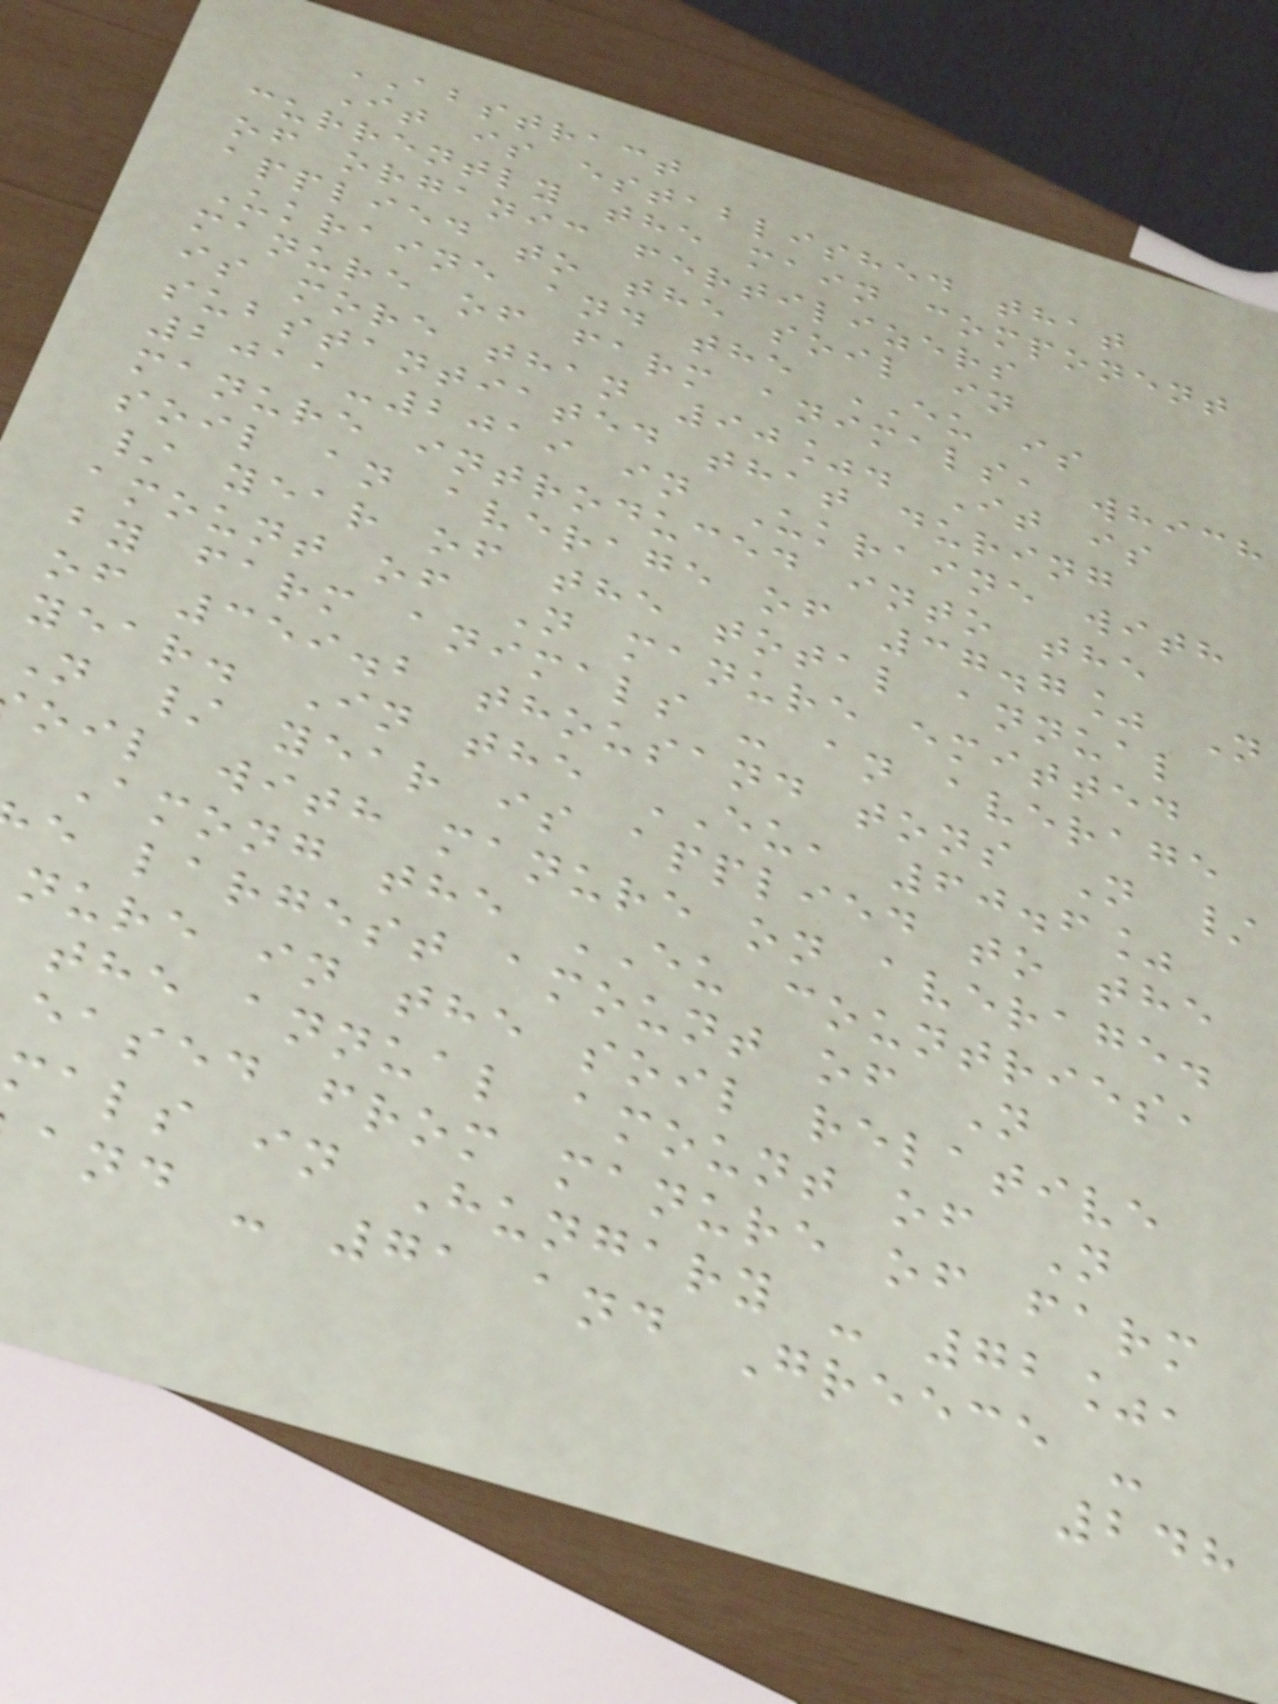ABSTRACT
It is established that
currently the main component
of organic fertilizers
applied to the soil in
Ukraine and the EU is
manure of farm animals, which
is more than 90%. It is
substantiated that during
2011-2019 in Ukraine with
manure introduced into the
soil an average of 37.7% N
/ year of the total annual
amount of N manure emitted
by farm animals - an average
of 359.2 thousand tons N /
year. In the EU, 60.6%
N / year is applied to the
oil with manure on average.
Among the EU countries,
e largest amount of N
nure in the soil relative
the annual amount of N
eased from manure of farm
mals in Hungary - 72%,
and - 71 and Greece -
248
